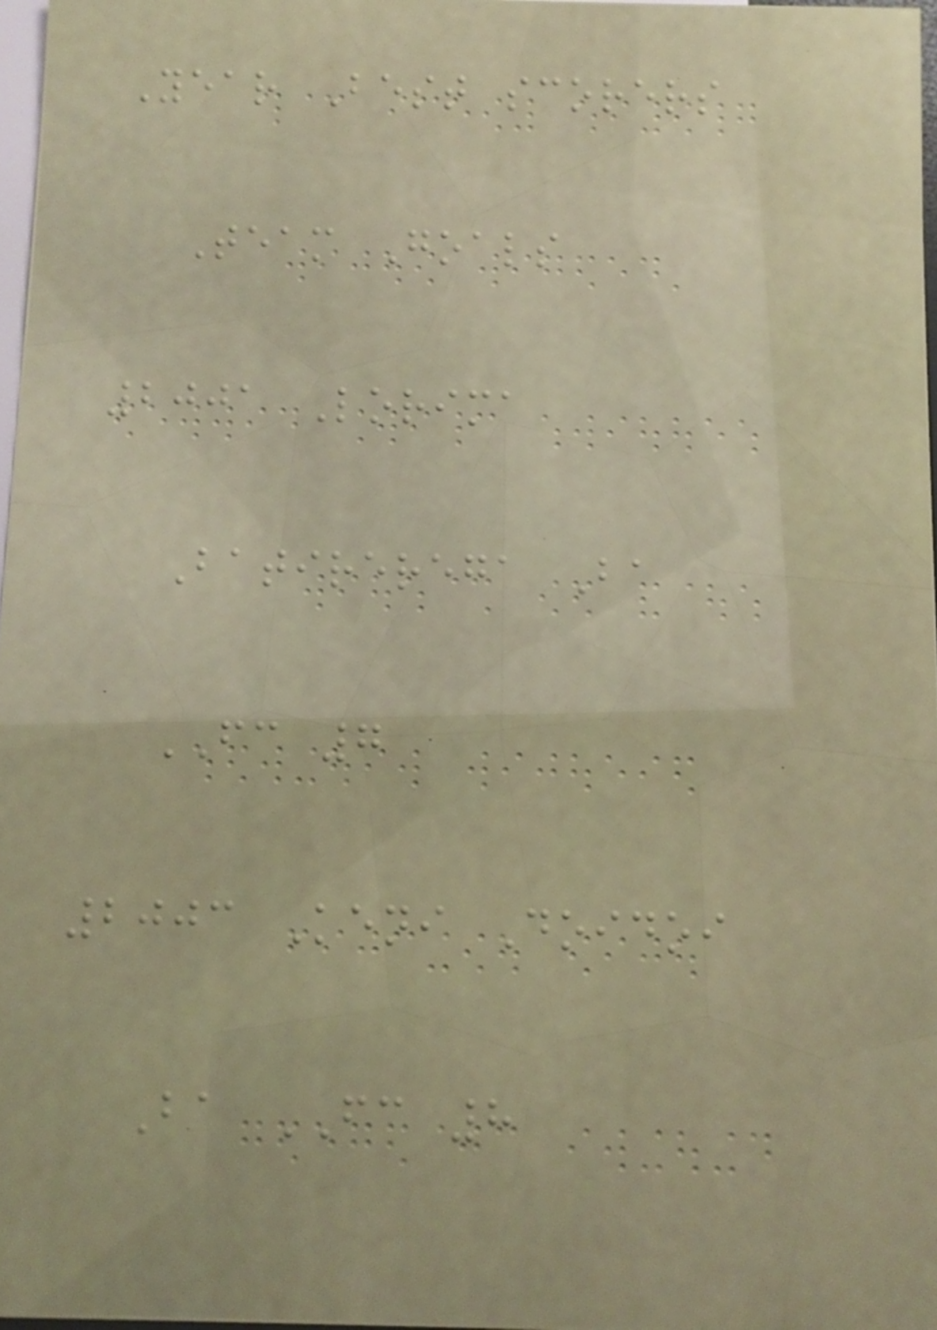Year Best scorers
Team Goals
2001 Lorima
Batirerega Ba
FC 7
2003 Keni Doidoi
Ba FC 8
